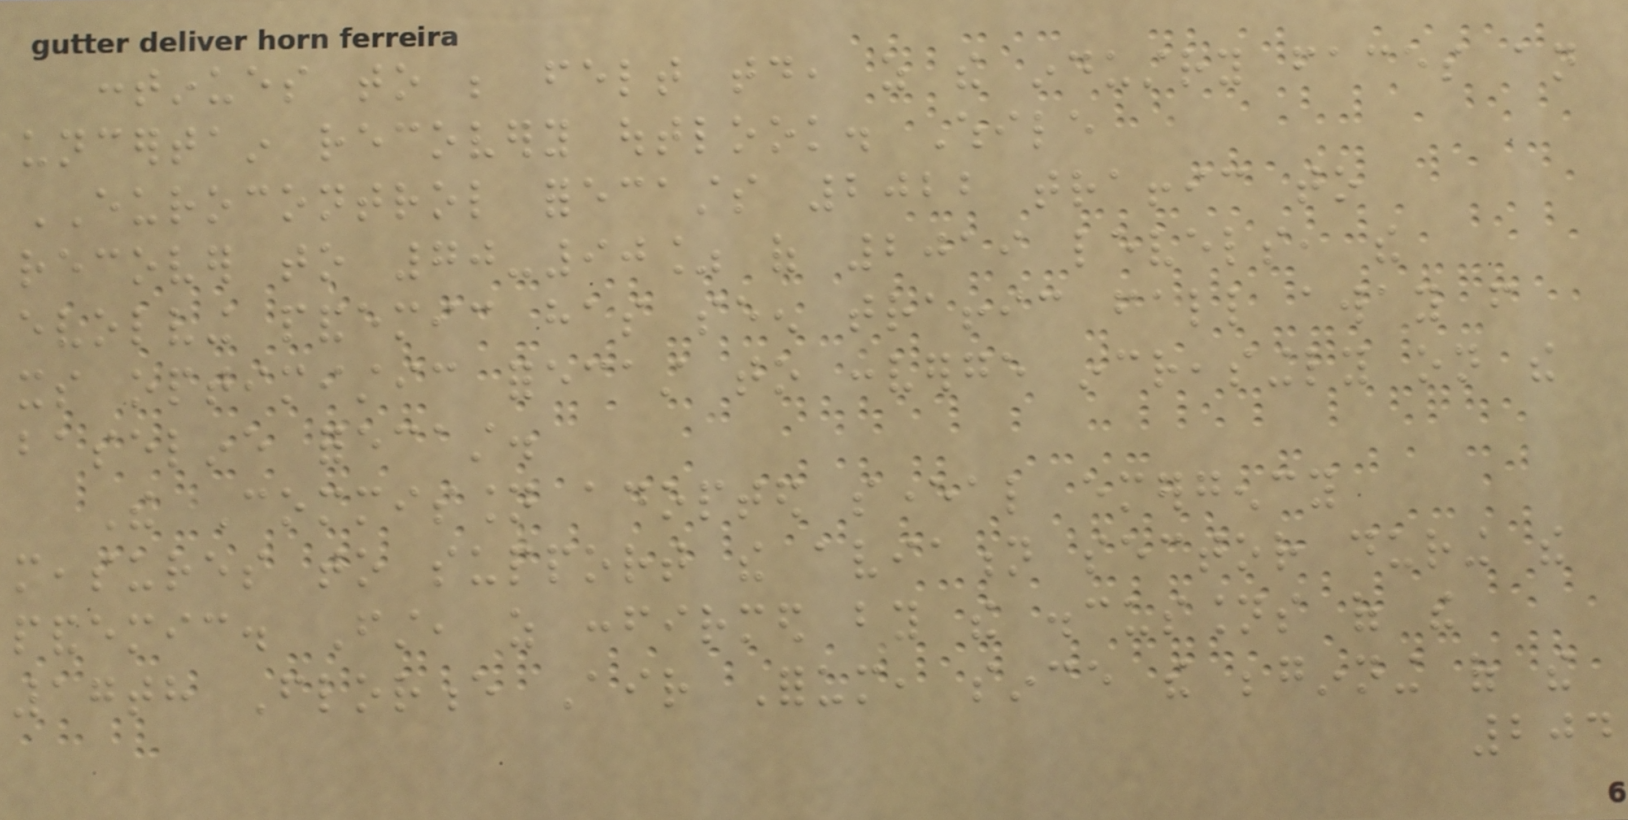continues to be felt today, as the industry faces an
uncertain recovery outlook. While
EUROCONTROL forecasts 2022 traffic to
recover to 70-90% of 2019 levels, the
evolving pandemic has seen traffic fall away from
its optimistic forecast to converge increasingly on the
baseline forecast.
The Commission adopted several emergency
measures to support the aviation sector during the
pandemic. First, as confirmed by the discussions of the
17th Florence Air Forum, since the beginning of the
204
